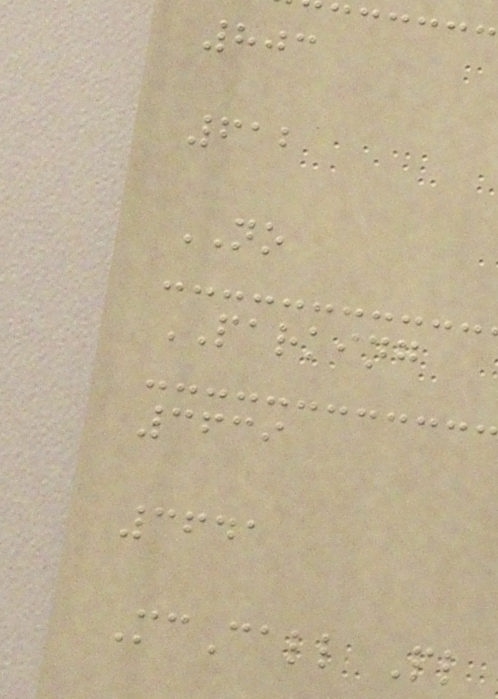803
612
NO
PARKING
3639
3641
McCall Pl
